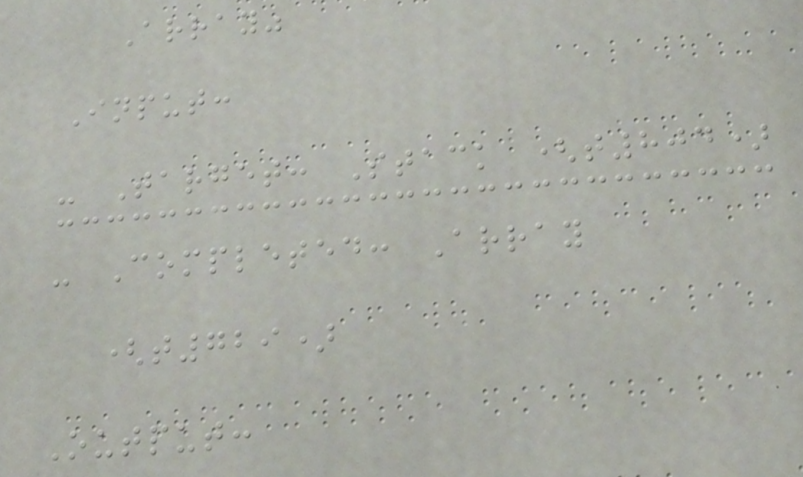Array"
Input:
- Target: Stack (t804)
- Completed: Array
(t729)
Output:
